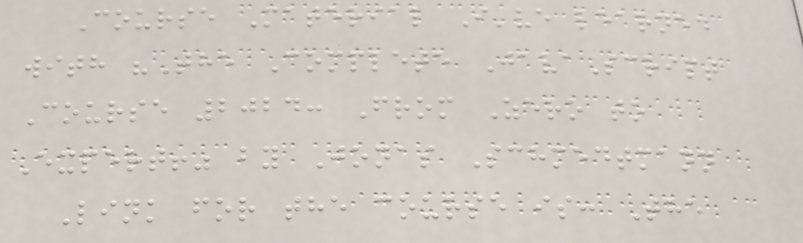Course Material I've learned
with "The Complete JavaScript
Course 2024: From Zero to
Expert!" by Jonas Schmedtmann
Link for the course is: The
